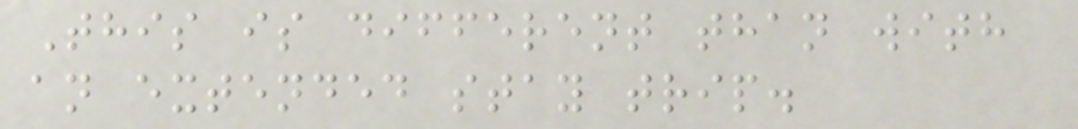This is different than with
an extended stay trip.
